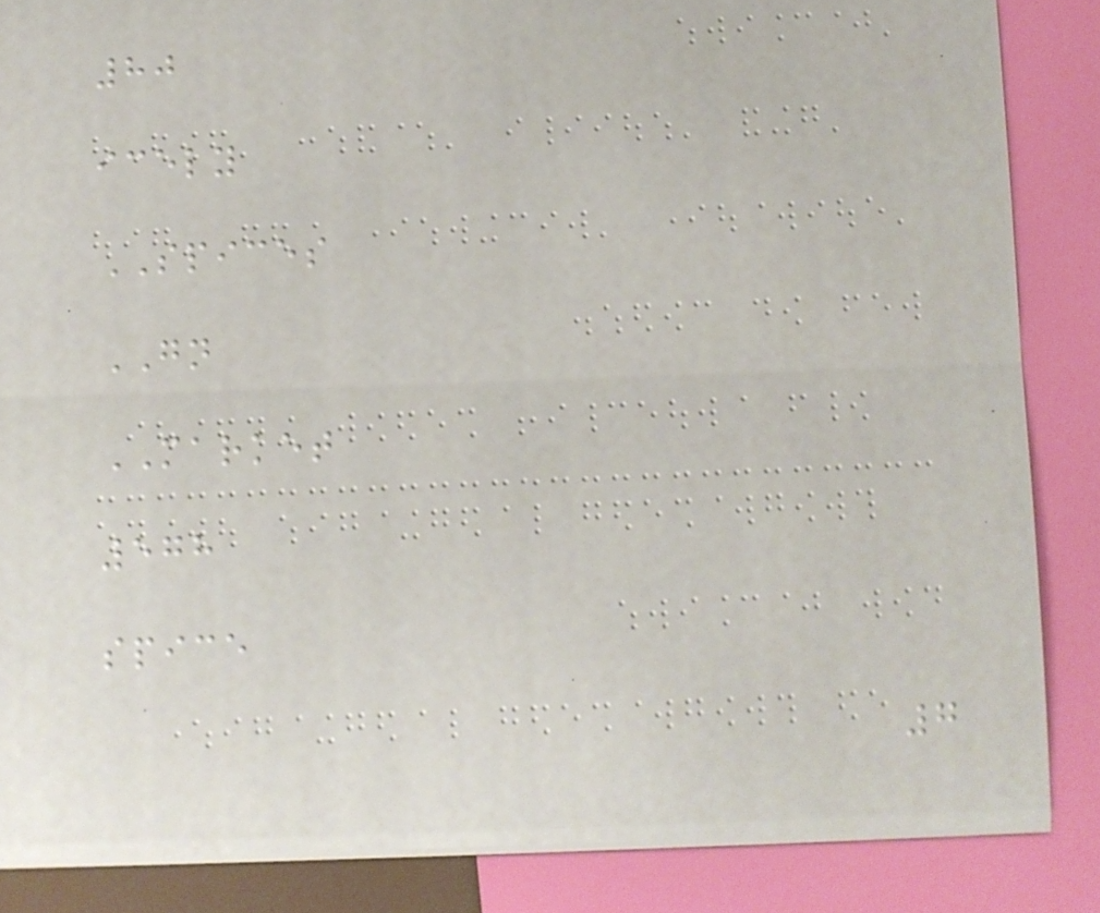80
icely
SPICES
GN
MARKET
578
spice
7
